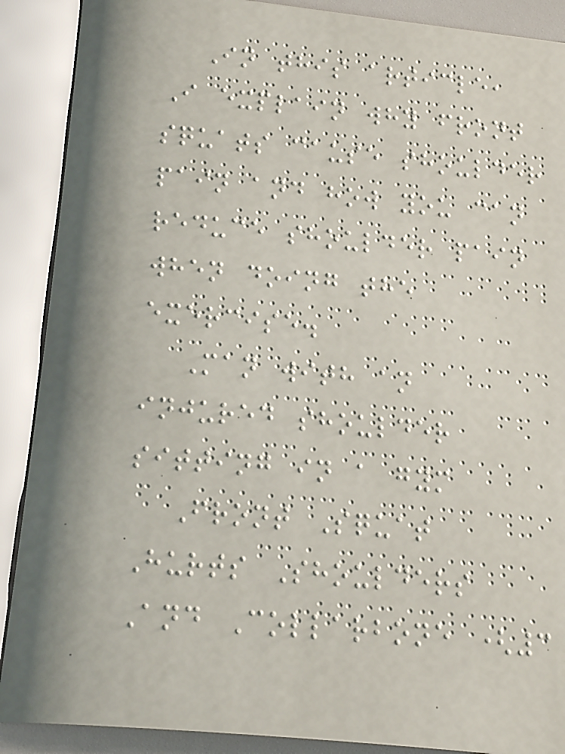In this article,
I explain why front
squats cause shoulder
pain and how you can
reduce shoulder pain
when doing the
exercise.
Man with an
injured shoulder
sitting in a gym
Front Squat
Hurts Shoulders
And Collarbone (3
